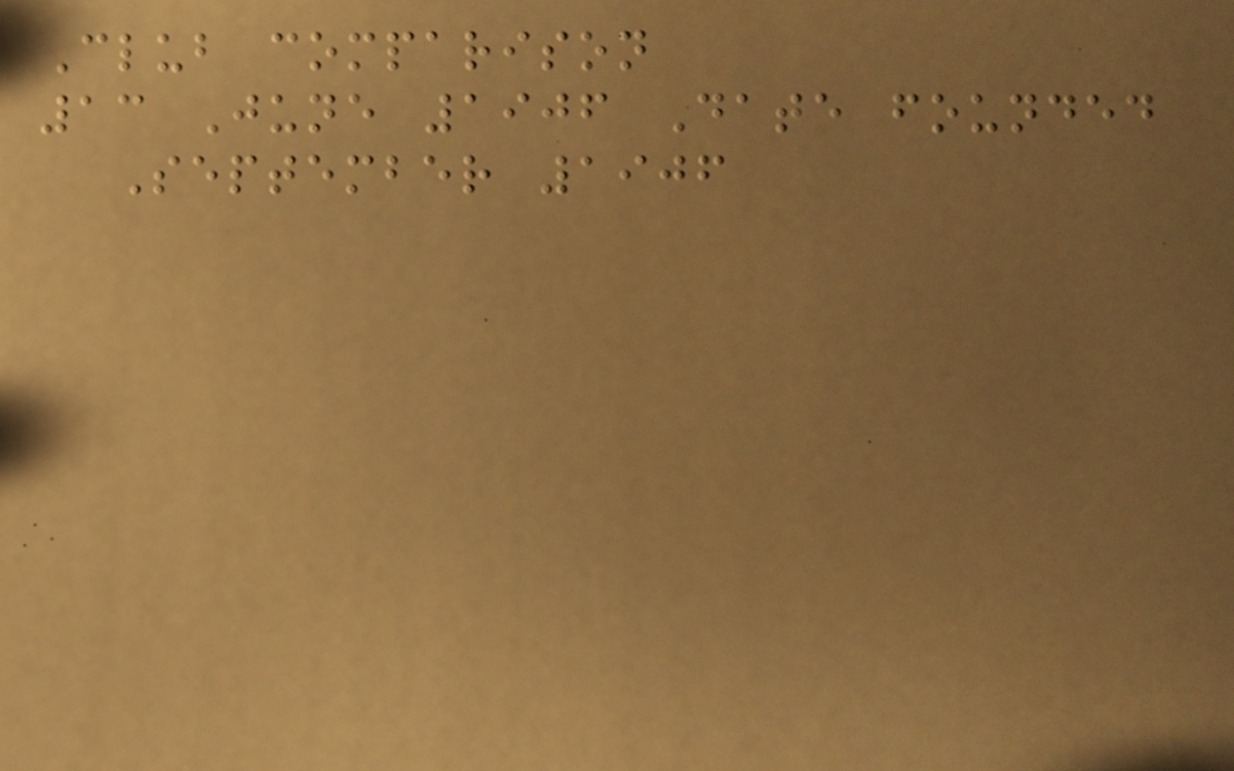Club comparison
13 June 1906 Date founded
September 1906
